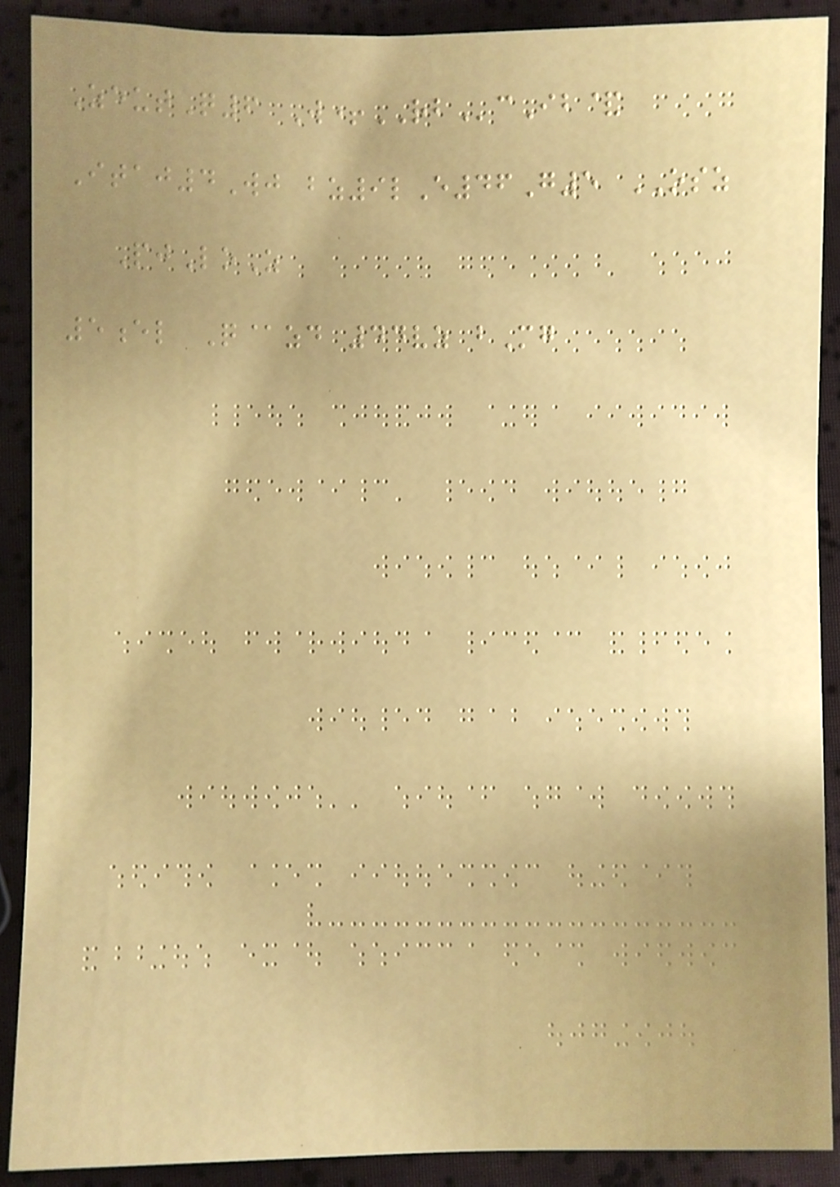ZeutQ6 W+RBcIb&
Itaj4Wj bz9lE46G5 OSZ
PjLoZ
5el Q@zd 44vz bMg
